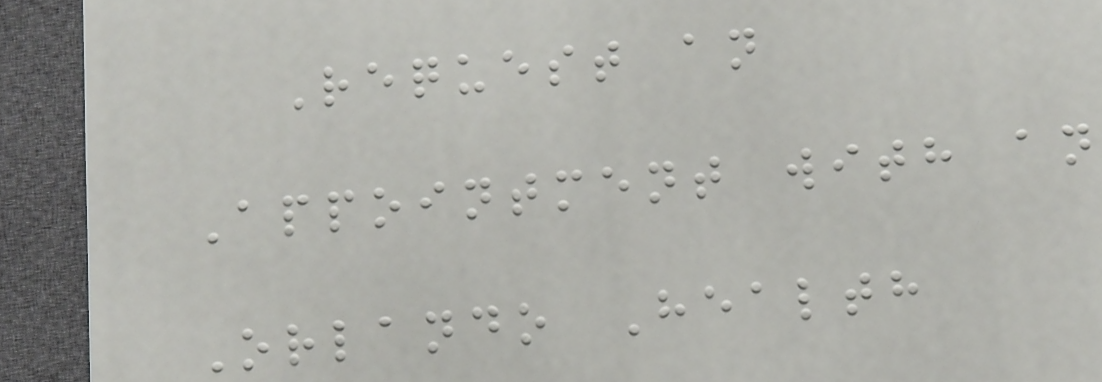Request an
Appointment with an
Orlando Health
